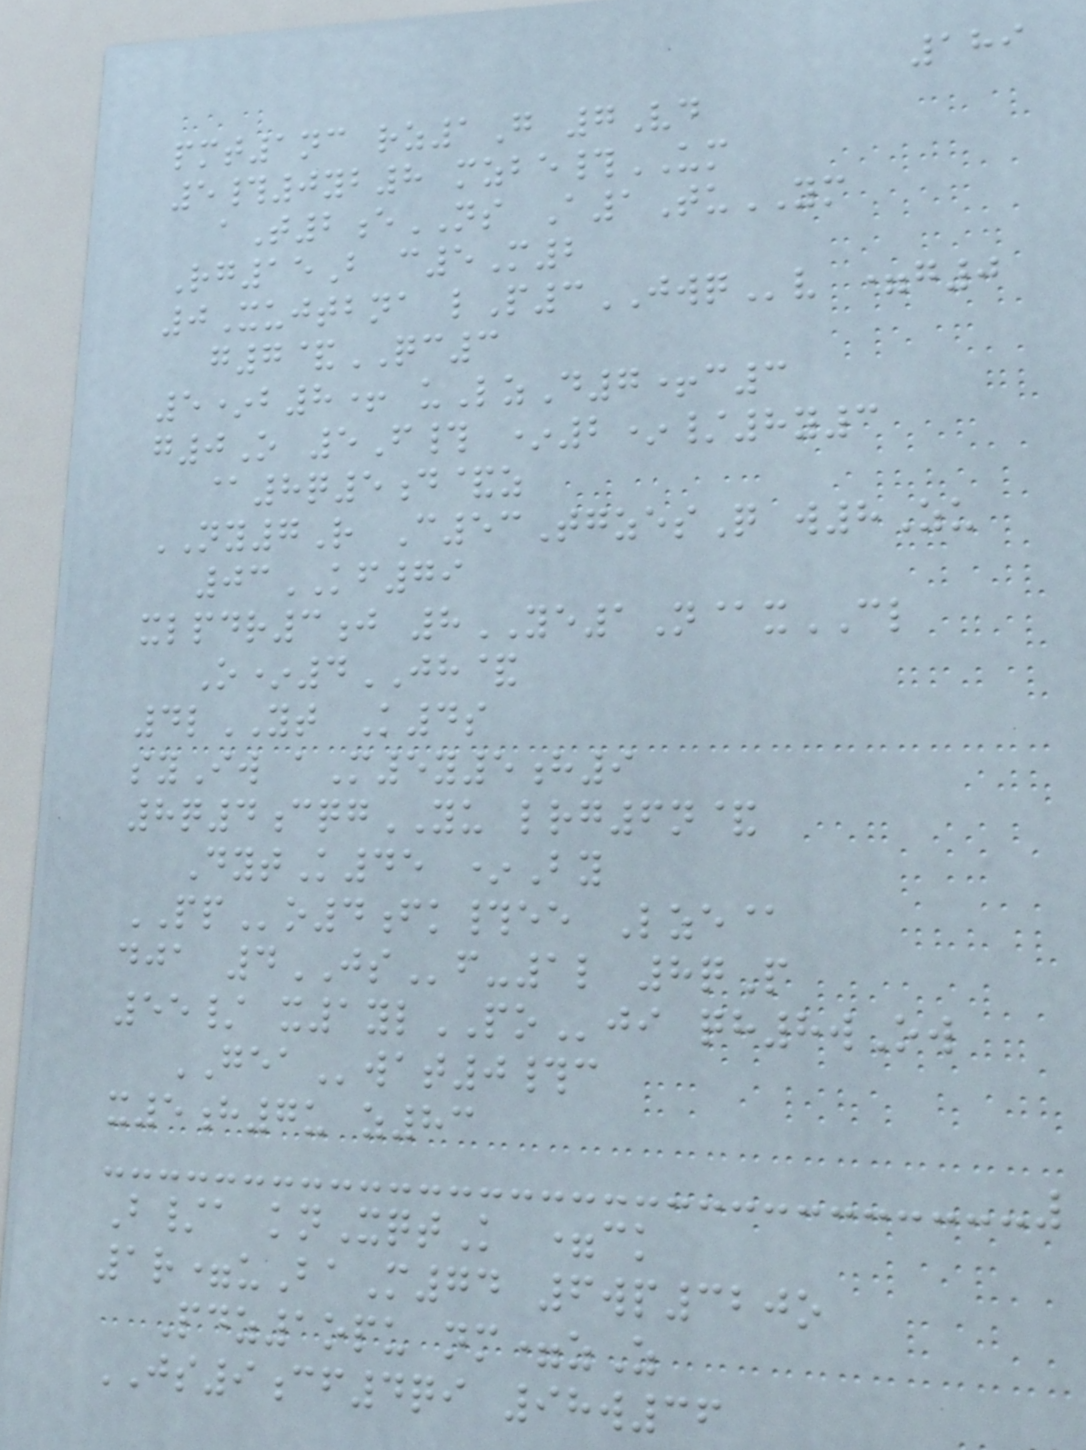189
pmt1nc rz1G 7Vd
5#0yb8 mzbe#UM
aT2eNS A1TuYM
Rg15B c5M2
0Xujtbna lP3JWQv =g0
g7&QC3
5*b8+ uLzD7+c3
g0O 5F# *2*/8y3
@8q5d&z
NY7R C53TgzesQ w8Zu
03KF79
xlpdr3j 8YE1N@xCL
O*4JH&
4lYT K4s
syIw aM5y5h9
8q4cqgYU lrg6n&
DytK45 *By
PPo4fk#ee Lze@
dja 4JSf-1l 8qP
55/ x1ylPOji qh8wOw
GEAwat0#c
x5h7u z83
B/a knXqtK =ck
1r=uBaM74 6wp320o
Pdz1opu nm=zZ
JS9cf4qi 98w36
